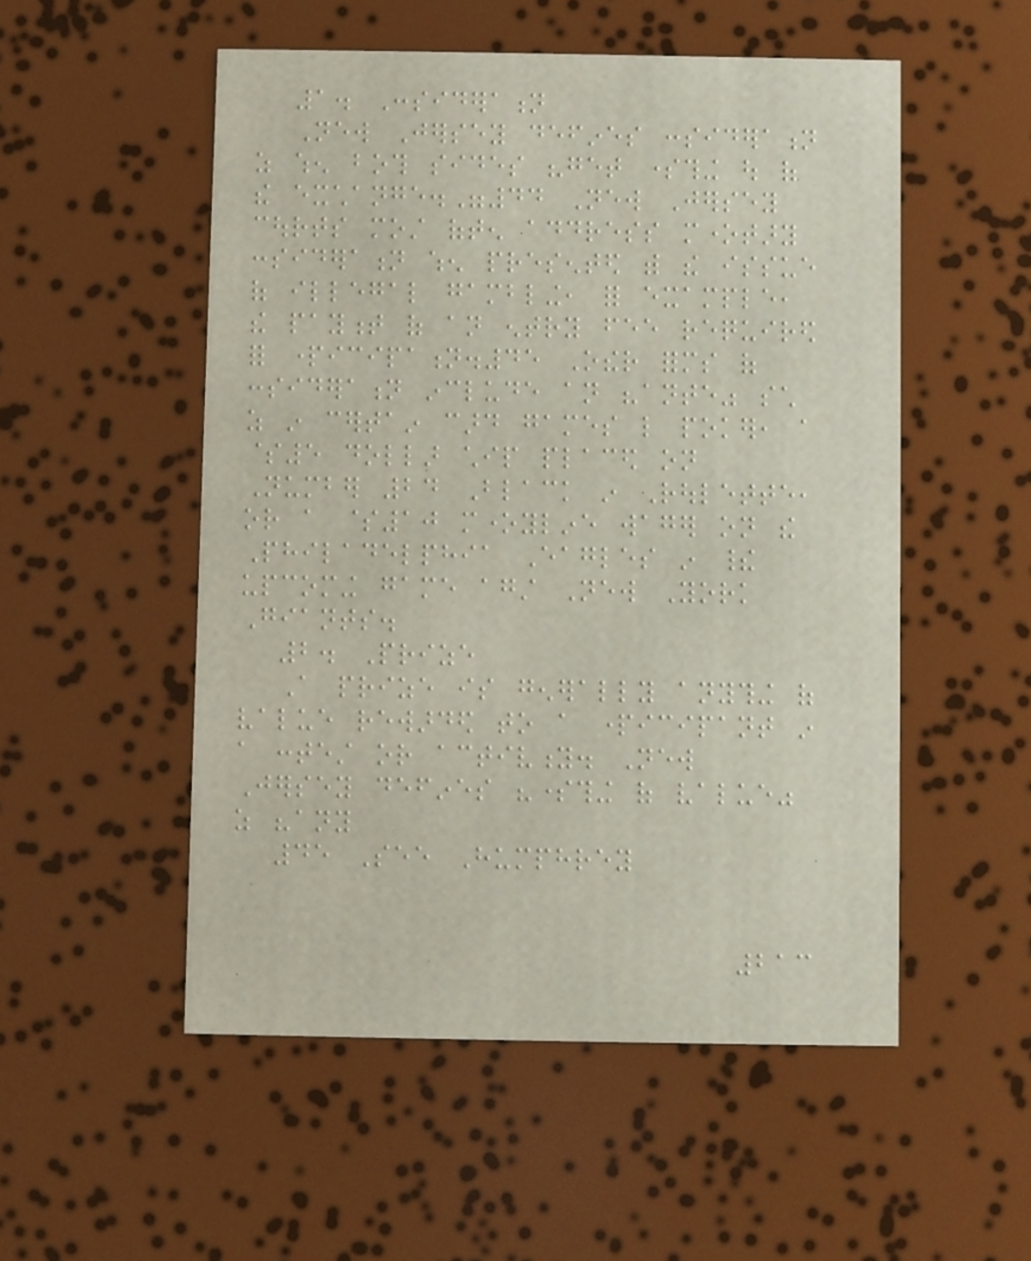1. Consideration
New Jersey defines consideration
as when both sides "get something out of
the exchange."44 New Jersey
courts most often address monetary
consideration when presented with the issue
of illegal gambling, for example,
the payment of an entry fee required
for participation.45 Other forms of
consideration include an "ante" such
as in certain card games like poker, a
$5 dollar chip placed on
Number 24 Black in Roulette,
or a $10 moneyline wager on the
Philadelphia Eagles in their
upcoming game against New York
Giants.
2. Prize
A prize is generally anything of
value rewarded to a participant in
a contest or activity. New
Jersey defines "something of value"
as "any
45 See Humphrey
213
